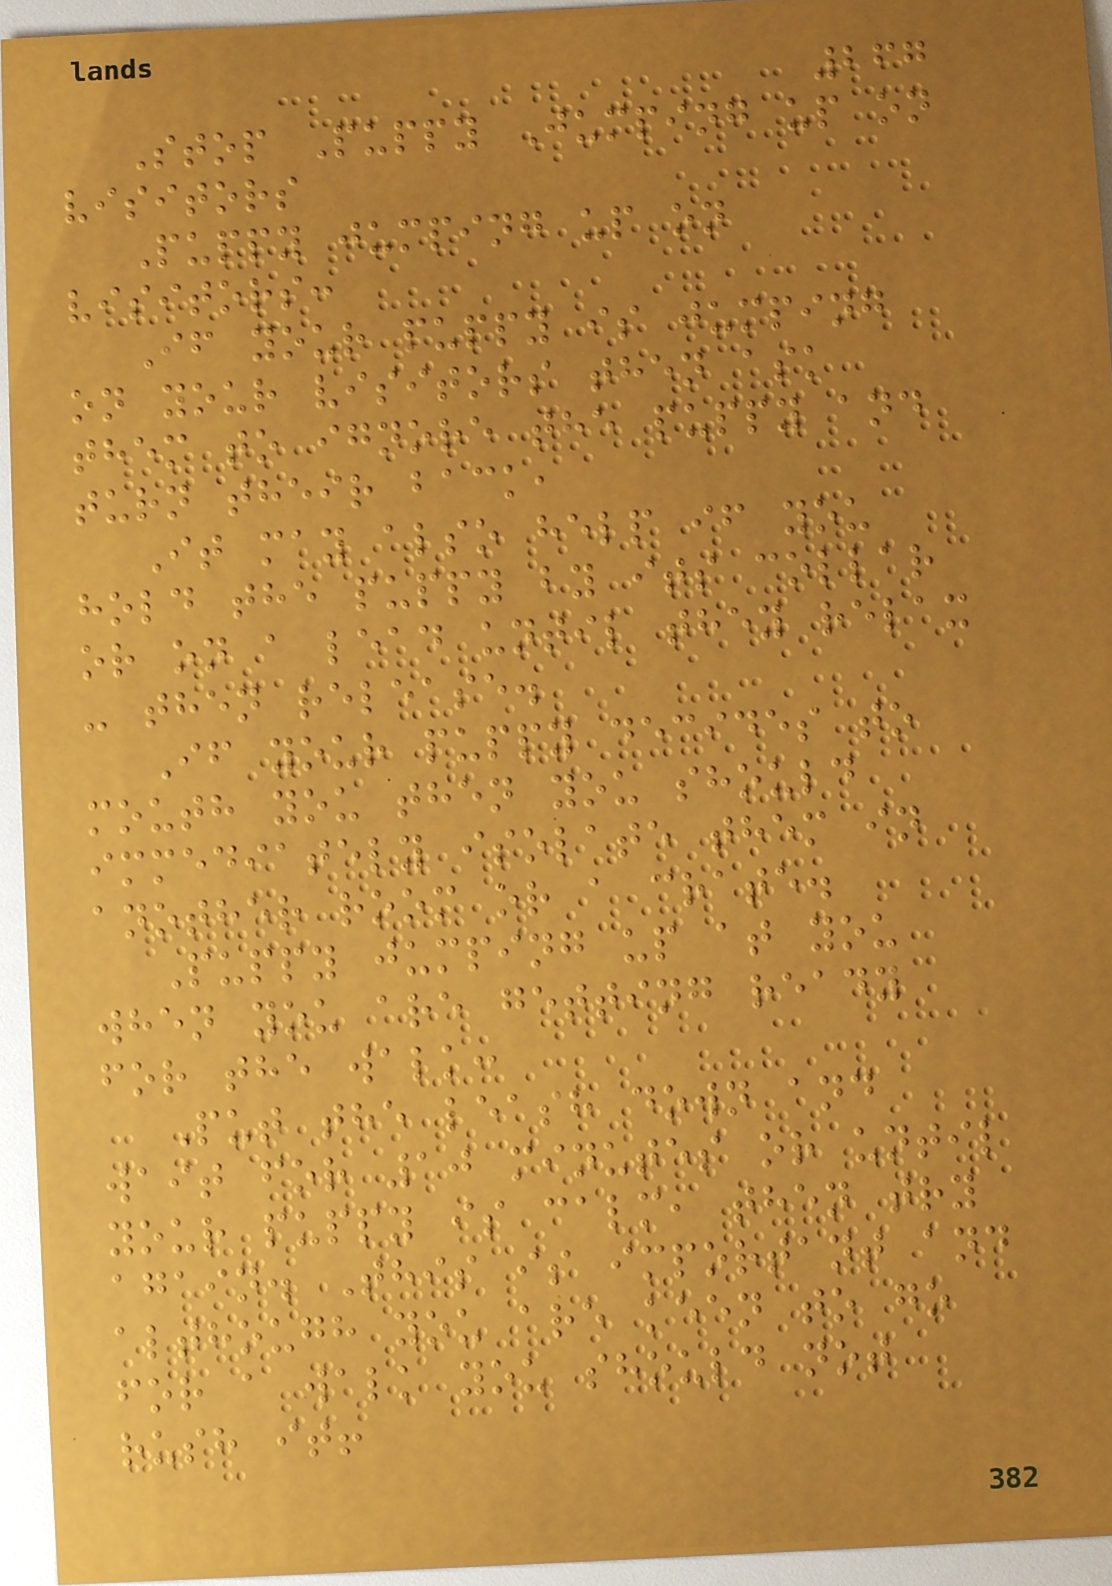267
Stop Puppy Jumping up on
visitors
Puppy jumping up on
visitors:
If your puppy is jumping
on your visitors then ask
them to ignore the puppy and
turn their back,
It may also help if you
hold the puppy by its collar
or on a lead until they relax
- then release.
If your puppy decides to
mouth you then you should
immediately isolate them in
another room or a crate.
Puppy jumping up at you
when you are getting ready
for the walk:
Put the leash down and
wait for 10 minutes or until
your puppy is calm, then try
again. This is important and
although you are keen to go
for a walk you should not
rush it!
